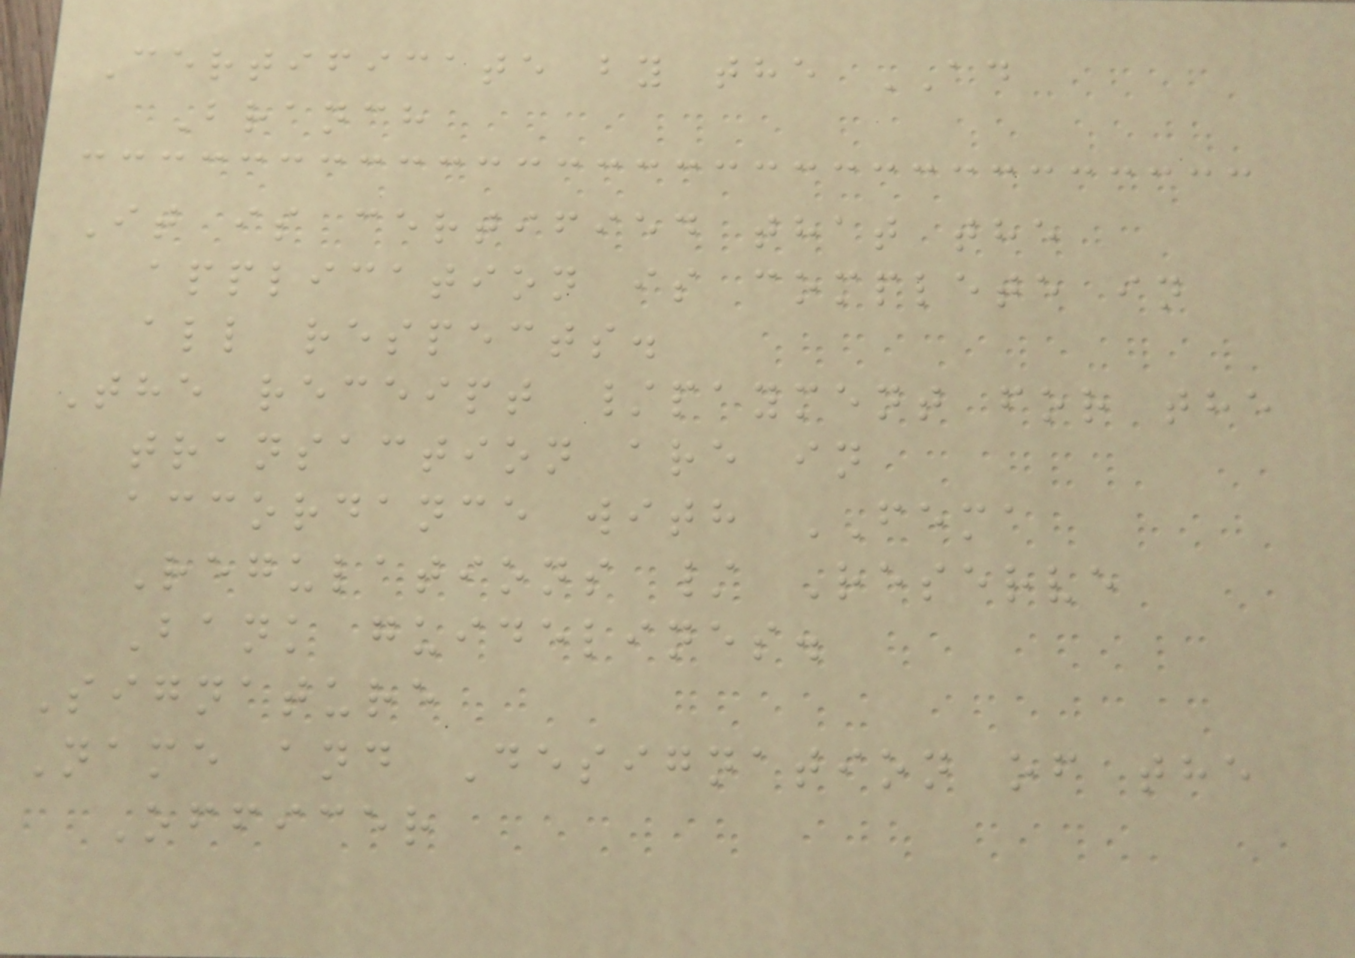Certificate by the AD
Branch
It is certified that the
application is complete in
all respects.
The receipt /payment for the
transaction are in
accordance with FEMA
Regulations / Reserve
Bank guidelines.
Signature
Name and Designation of the
Officer
